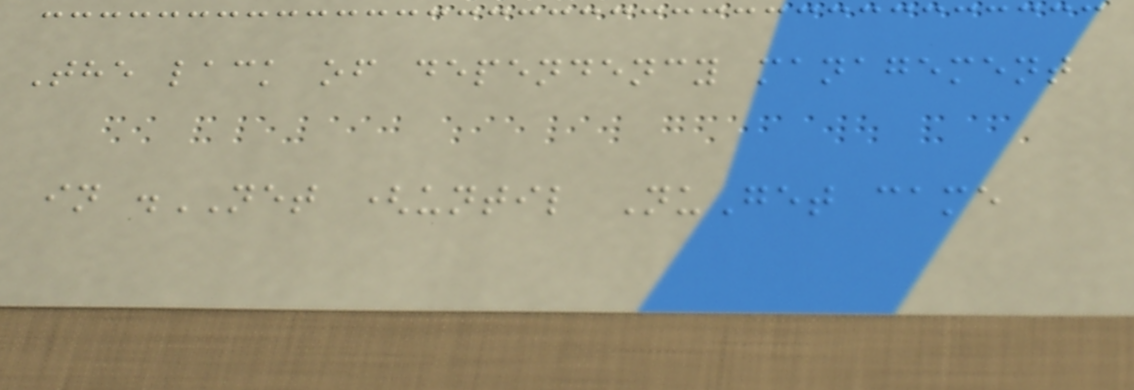The lack of dependency management
in .NET (until NuGet came
